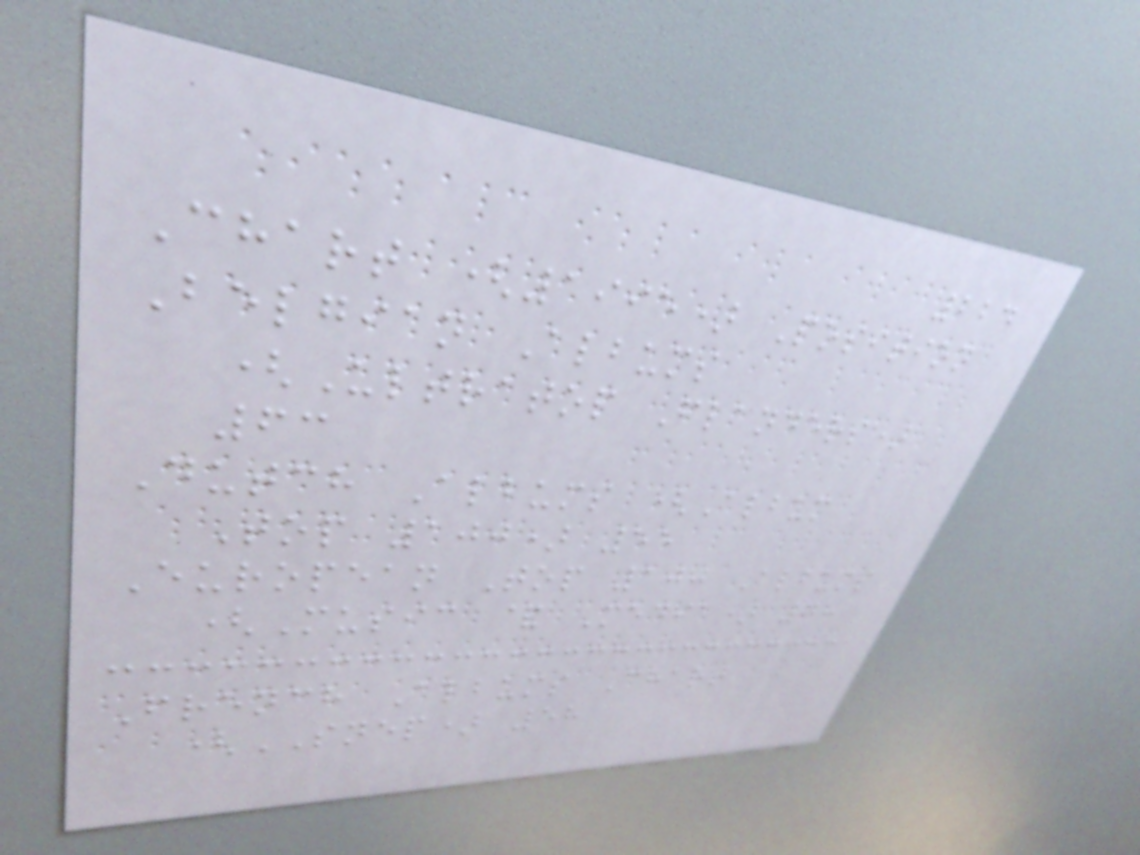224
Chart (1995) Position
Belgian Albums
(Ultratop Flanders)
63
Dutch Albums (Album
Top 100) 55
European Top 100 Albums
(Music & Media) 78
French Albums Chart
(SNEP) 58
